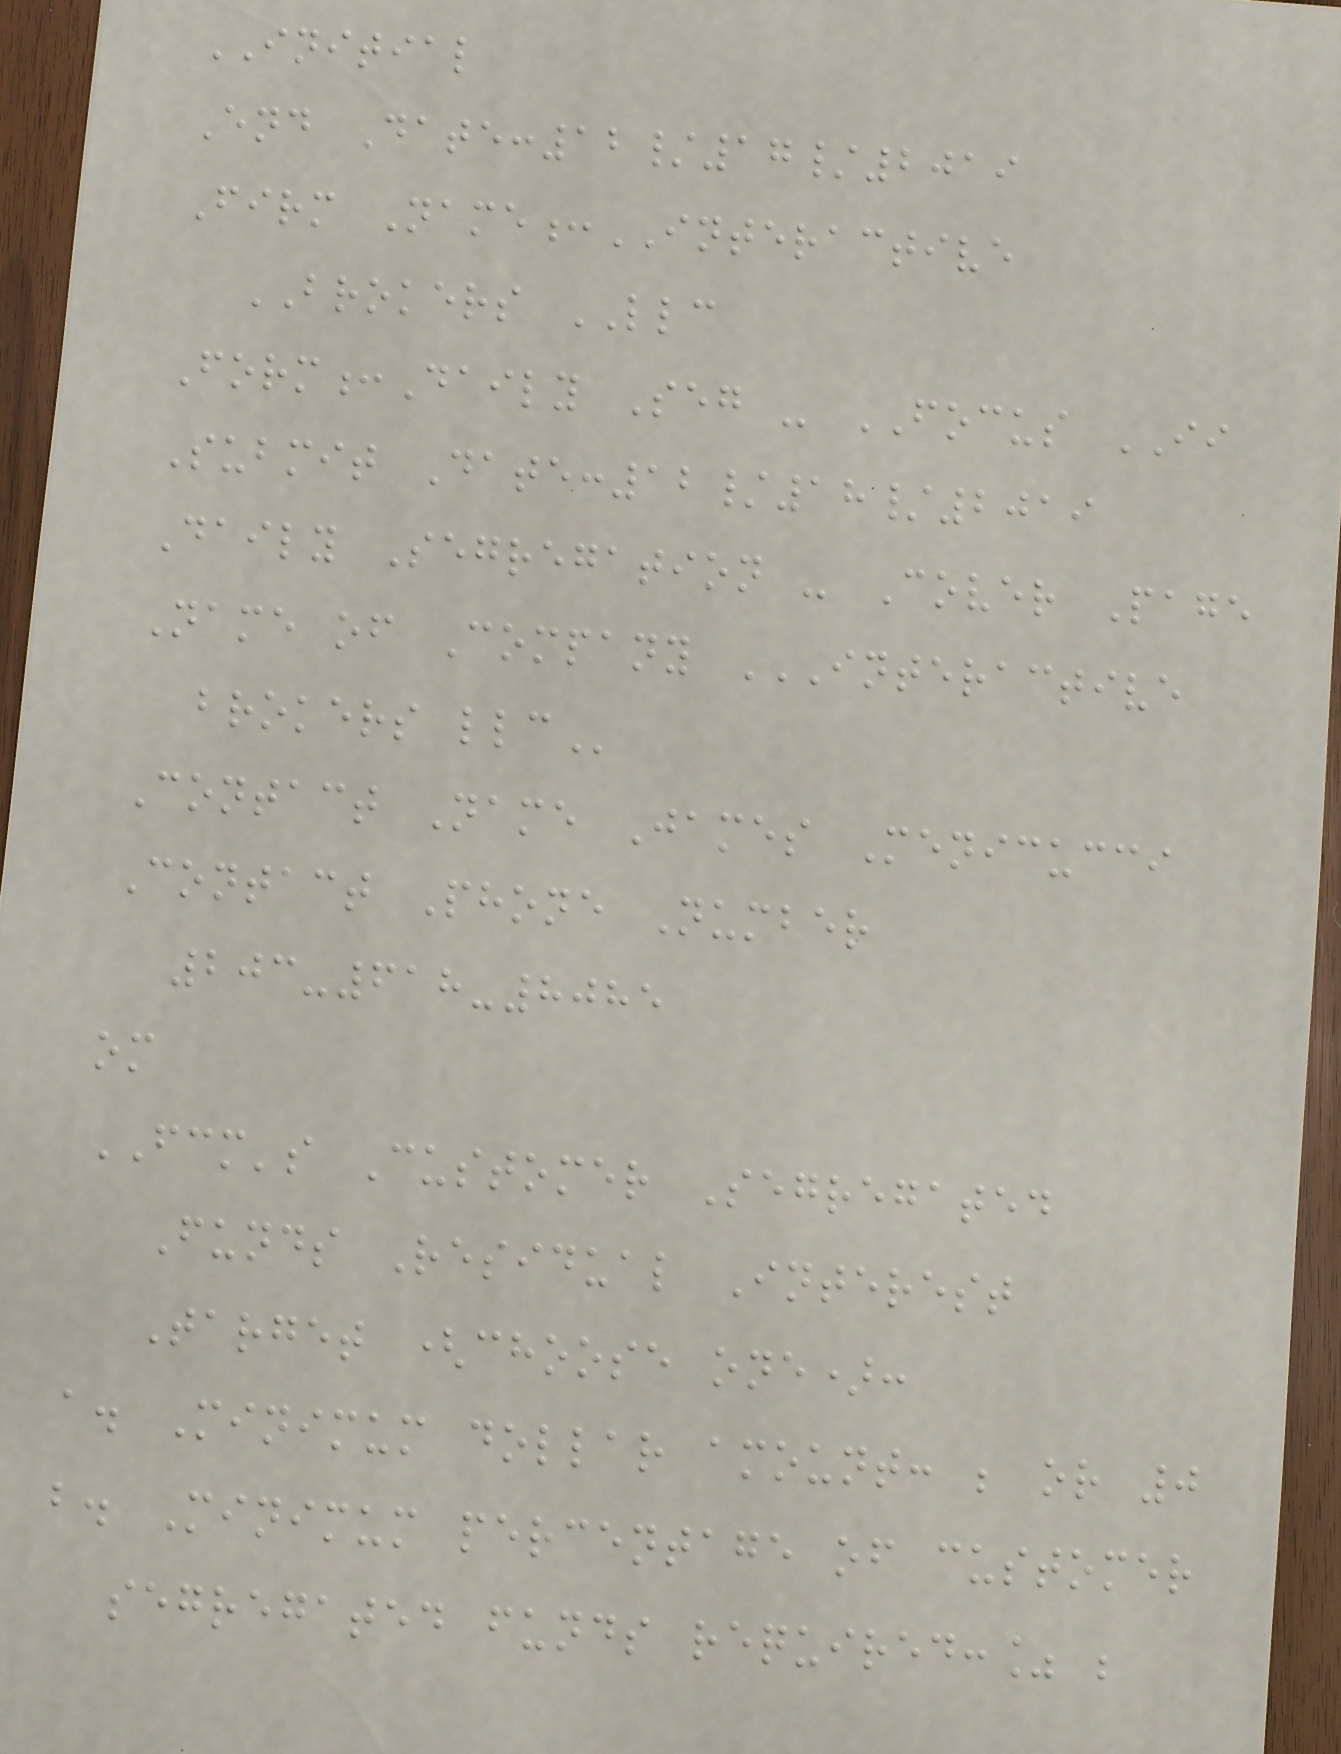INITIAL
End Date:12/17/2019
Firm Name:INTERACTIVE
BROKERS LLC
Form:Daily Seg - FOCUS II
Submit Date:12/18/2019
Daily Segregation - Cover Page
Name of Company INTERACTIVE
BROKERS LLC
Contact Name James Menicucci
Contact Phone Number
203-618-8085
om
FCM's Customer Segregated
Funds Residual Interest
Target (choose one):
a. Minimum dollar amount: ; or 0
b. Minimum percentage of customer
segregated funds required:% ;
